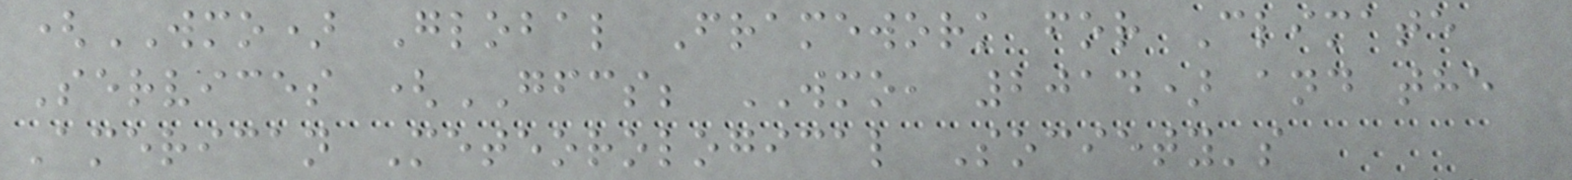(WMO) Global Framework for Climate
Services (GFCS; WMO, 2014) and the
American Meteorological Society's
